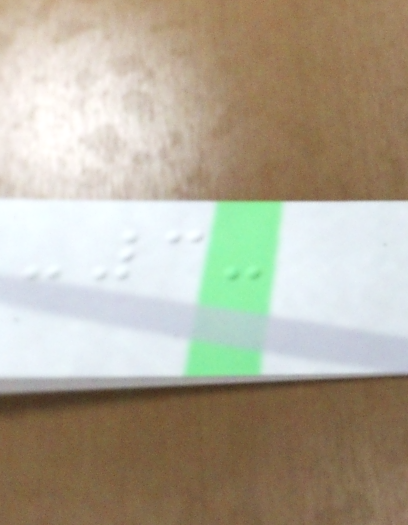-3-
